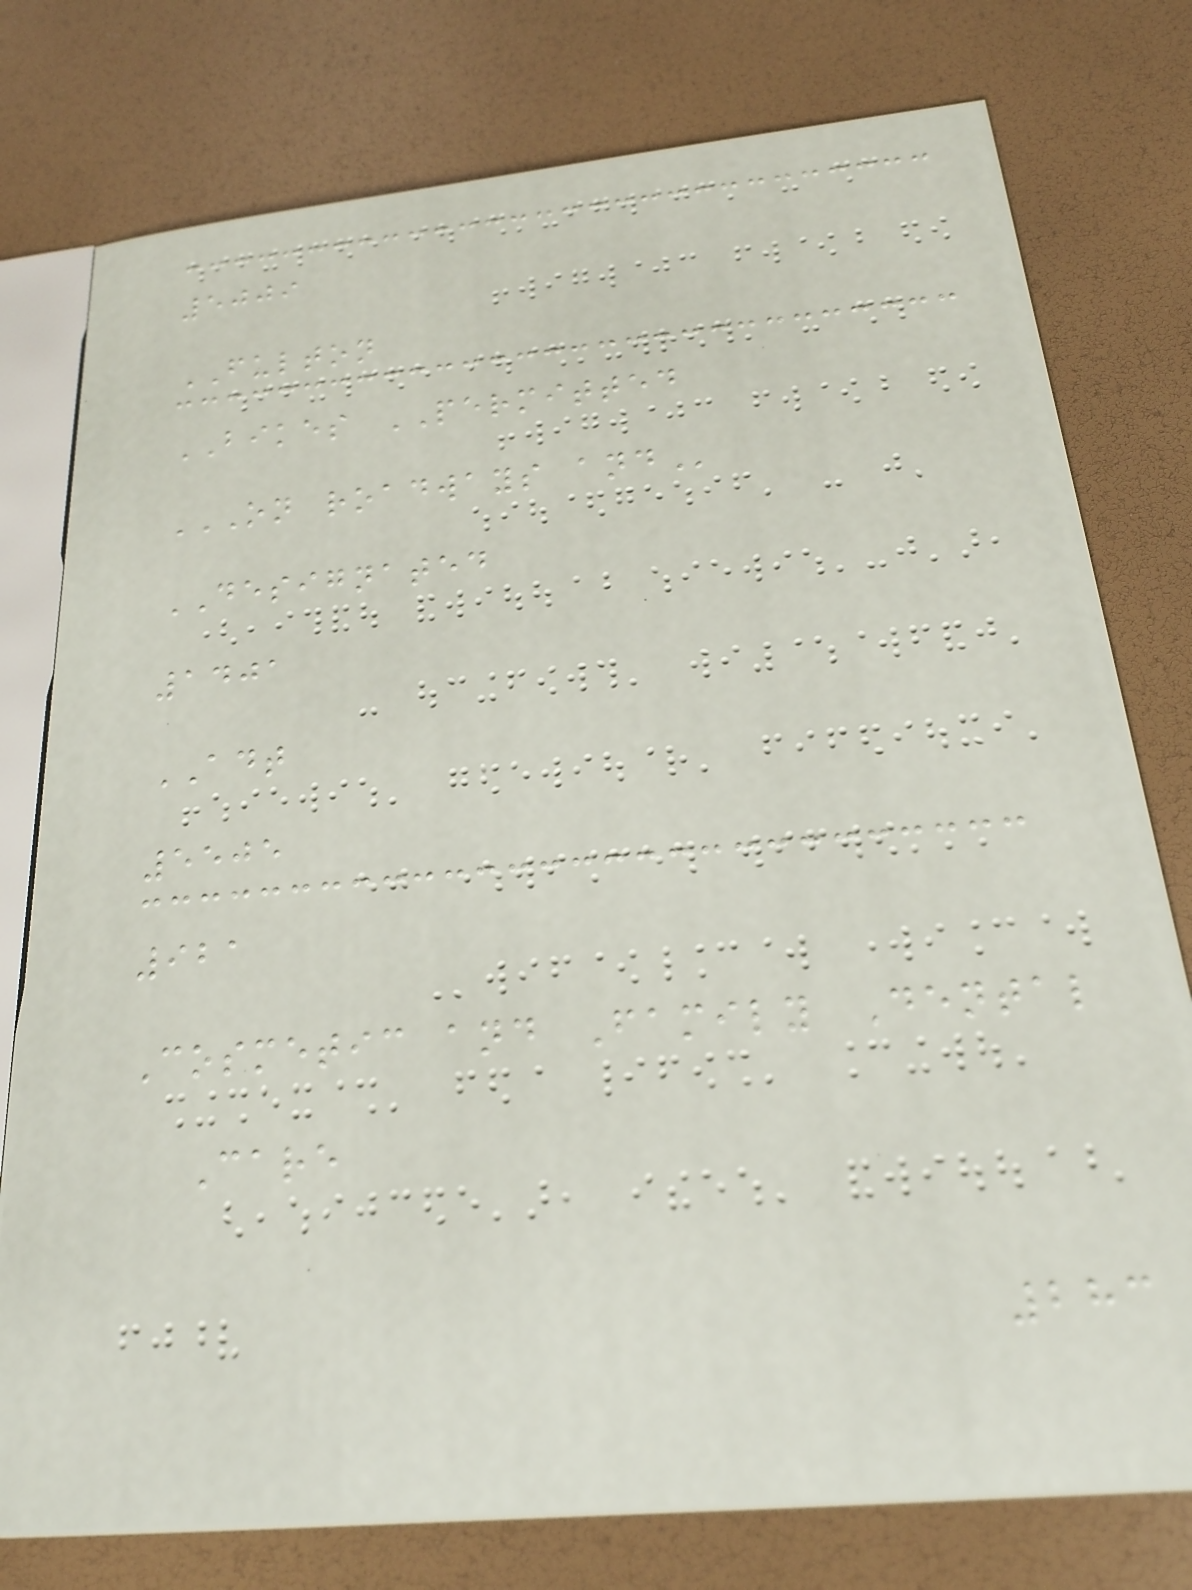5009
FULTON
BIKES PERMITTED
ON ROADWAYS AND
DESIGNATED
1401
ADT
5505
921
Cosmetic and Family Dental
Care
283
